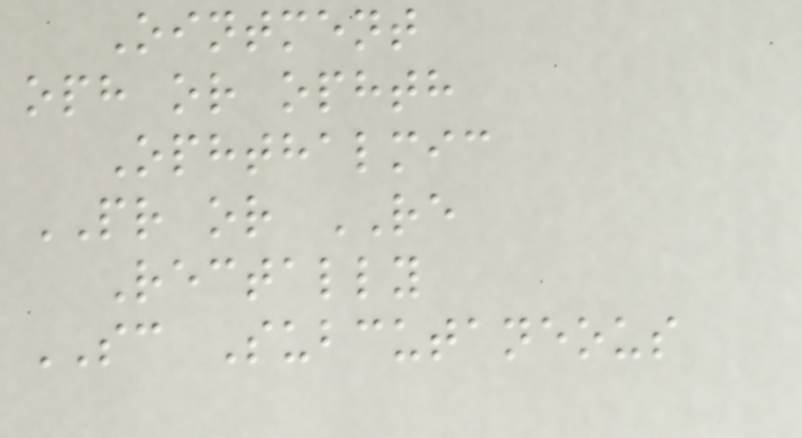Ointment
oph or ophth
Ophthalmic
PR or RE
Rectally
SC Subcutaneous
